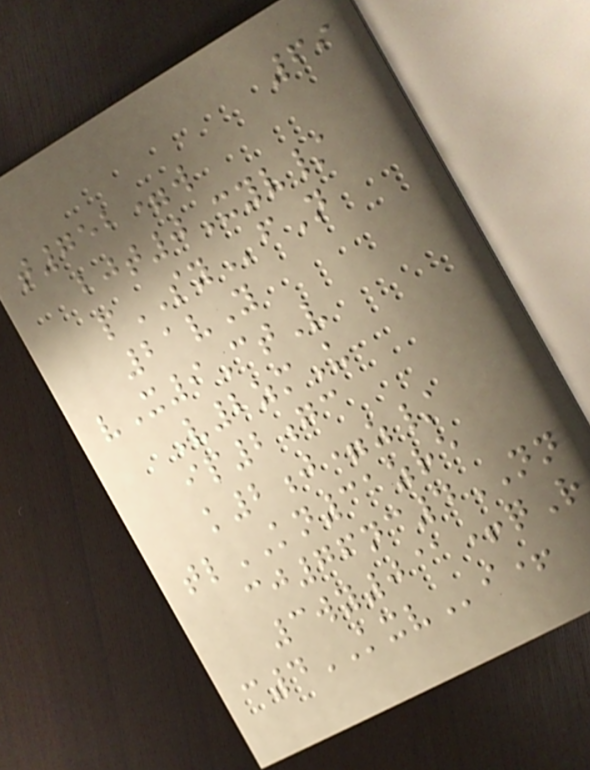69
t752=w
bjt0Xyv/
pSYfN
21vY
vX9CtV
V2zmU
ip2gc
k2j=z/
tlKN31zre
cj76nc4NN
3wy0@+qR
c4KXVi+
